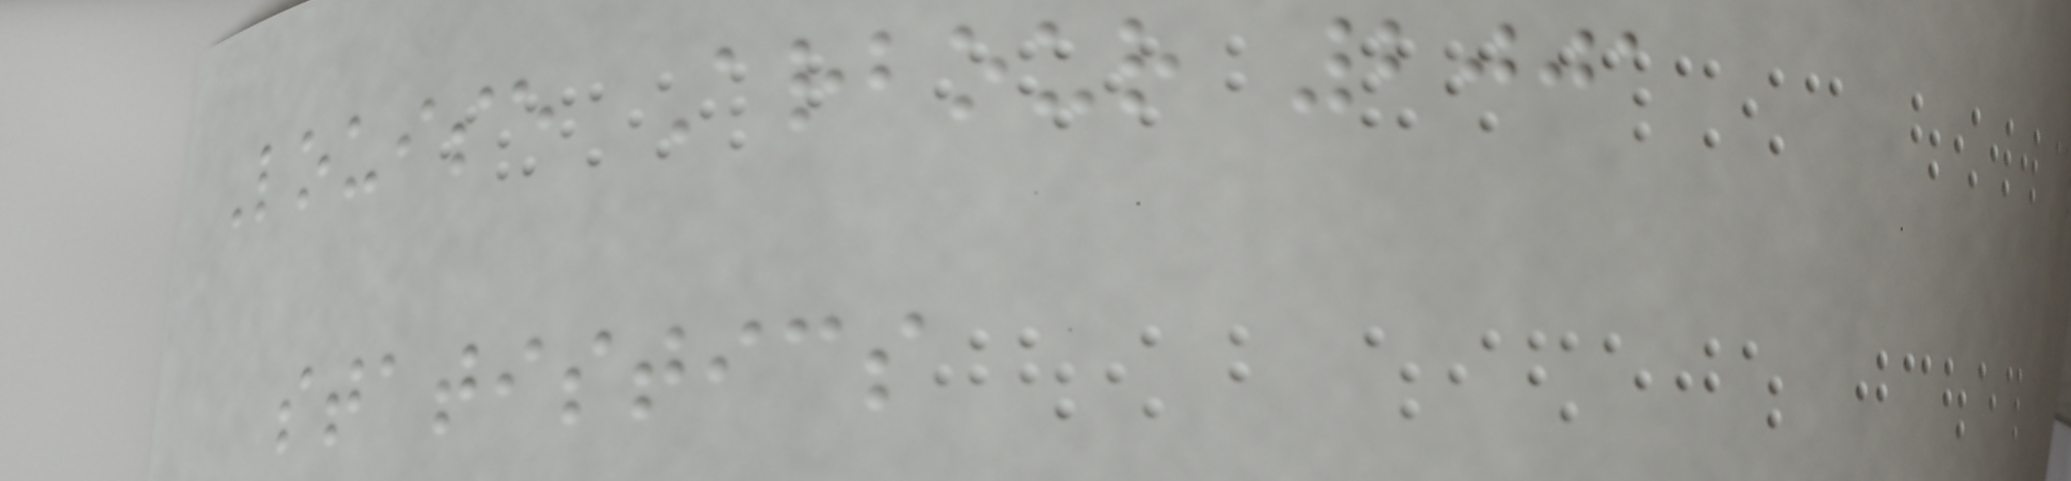Louise Arbour 2001
statistics
